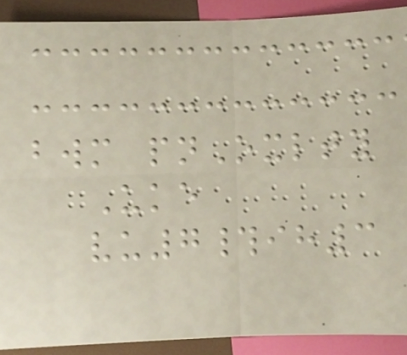bwm pnOxlty
Uke
vu7#ih3
